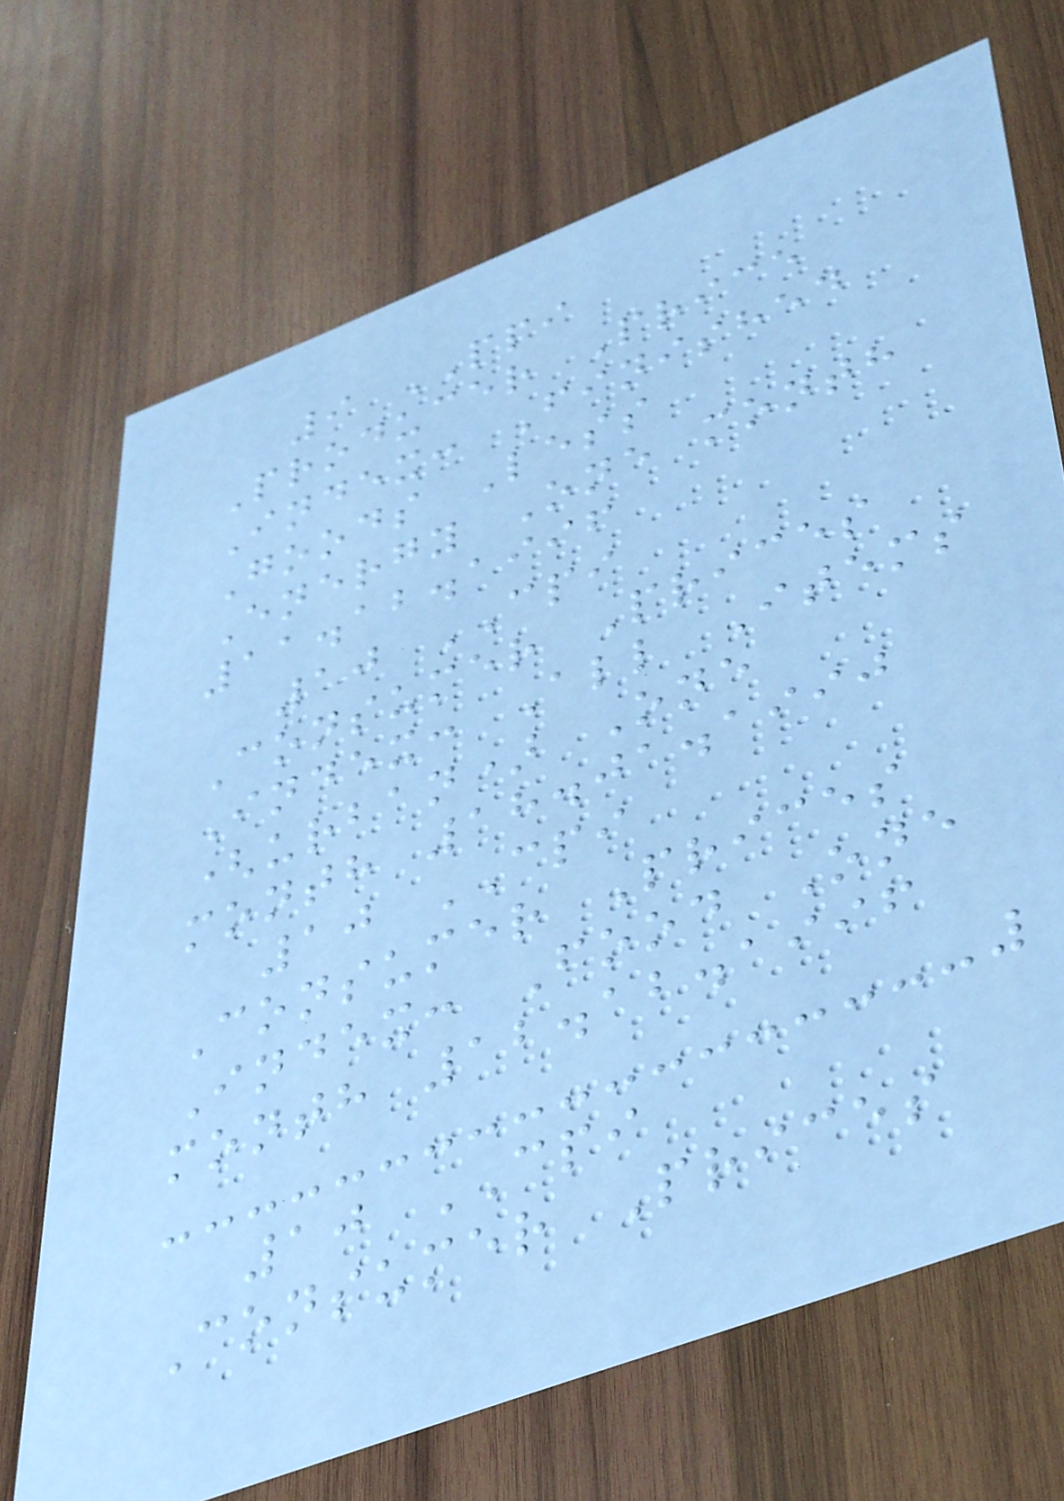9 PPI
Producer Price
Index: Finished
Goods Less
Energy One month
11.12.1996
10 CPI
Consumer Prices
Index: All Items
(urban) One
month 18.01.1990
10 CPI
Consumer Prices
Index: Food One
month 12.12.1996
10 CPI
Consumer Prices
